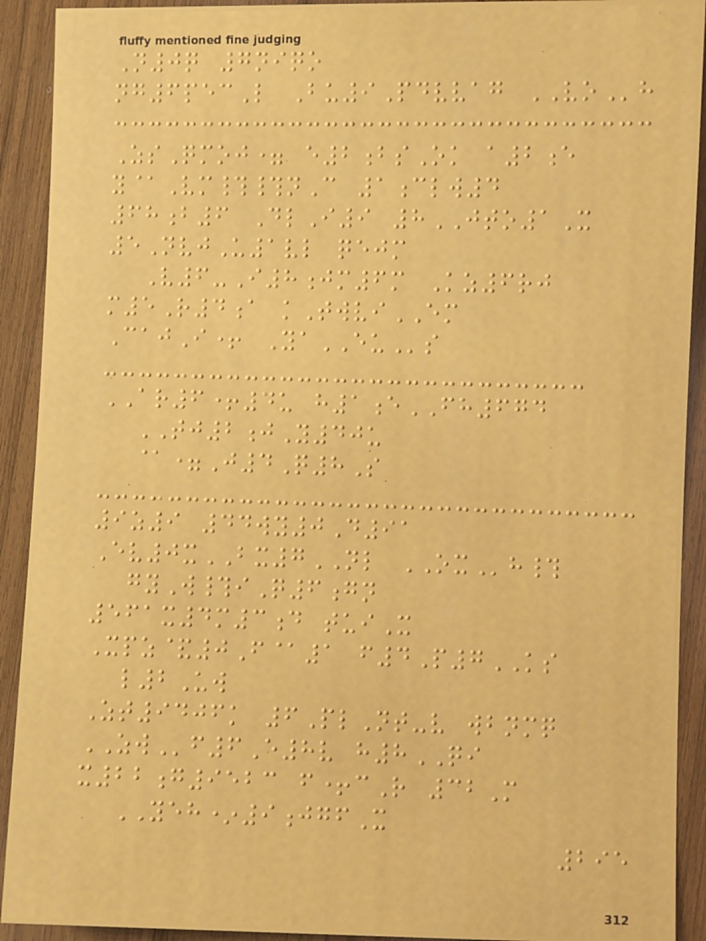N0q 7niqo
ng6pecL Bu9Pdvvag VOh
ZsQmoj= e2bsOk a2e
y@Vm##nC 1clw4
68b6 DlI9 8JTO1X
5NvjU1vl qejm
V6-I8jm6m Kz6rj
m5R4a kTwviEM
CajI+ YaEUs
AR6+4u h1eFH674
TJ2jY40u
@=J4Q8S
9z9 44wy0D91
Ev0xBX7NL OXh#
gyW#iQ6gn
561x4m3d tuiX
Xpz&0F@1 f4P7KS
l2Uw
Zt9406k 6PlNt-v wbnmq
ZWf6E8v h8QI
x22g9523 f+cR 32M
YEH*9jgfX
295
